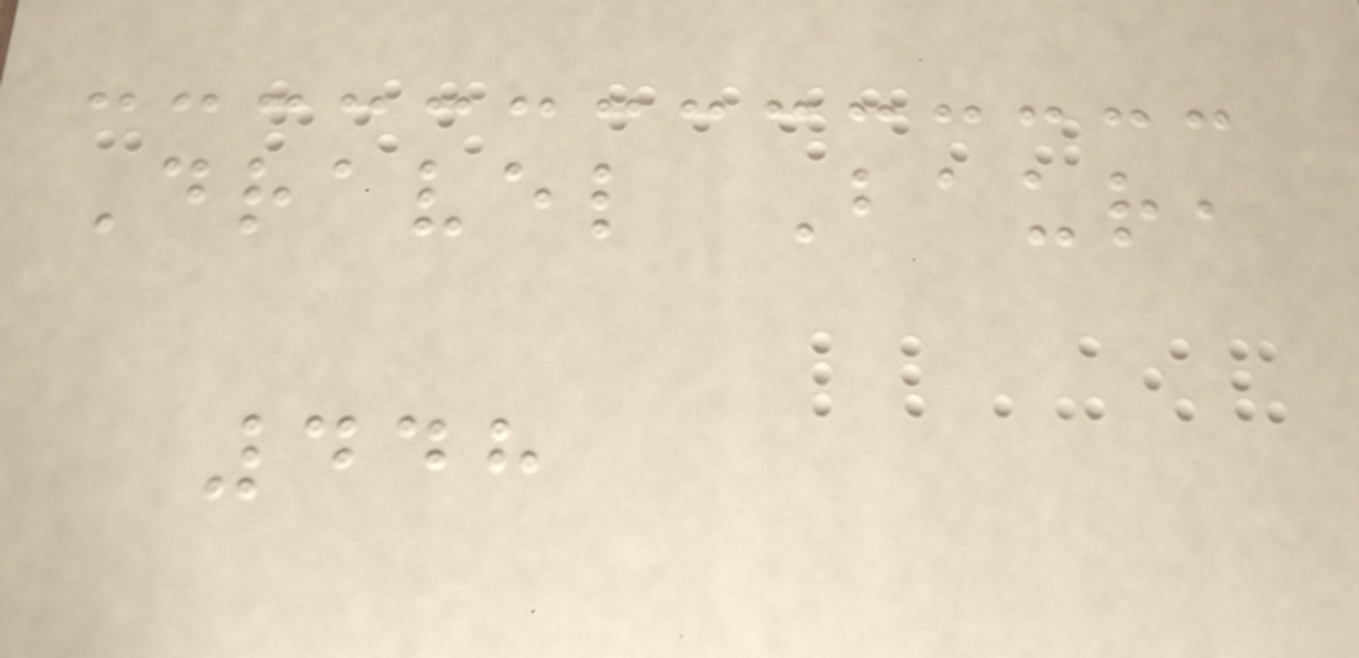Dravel Baur,
448
